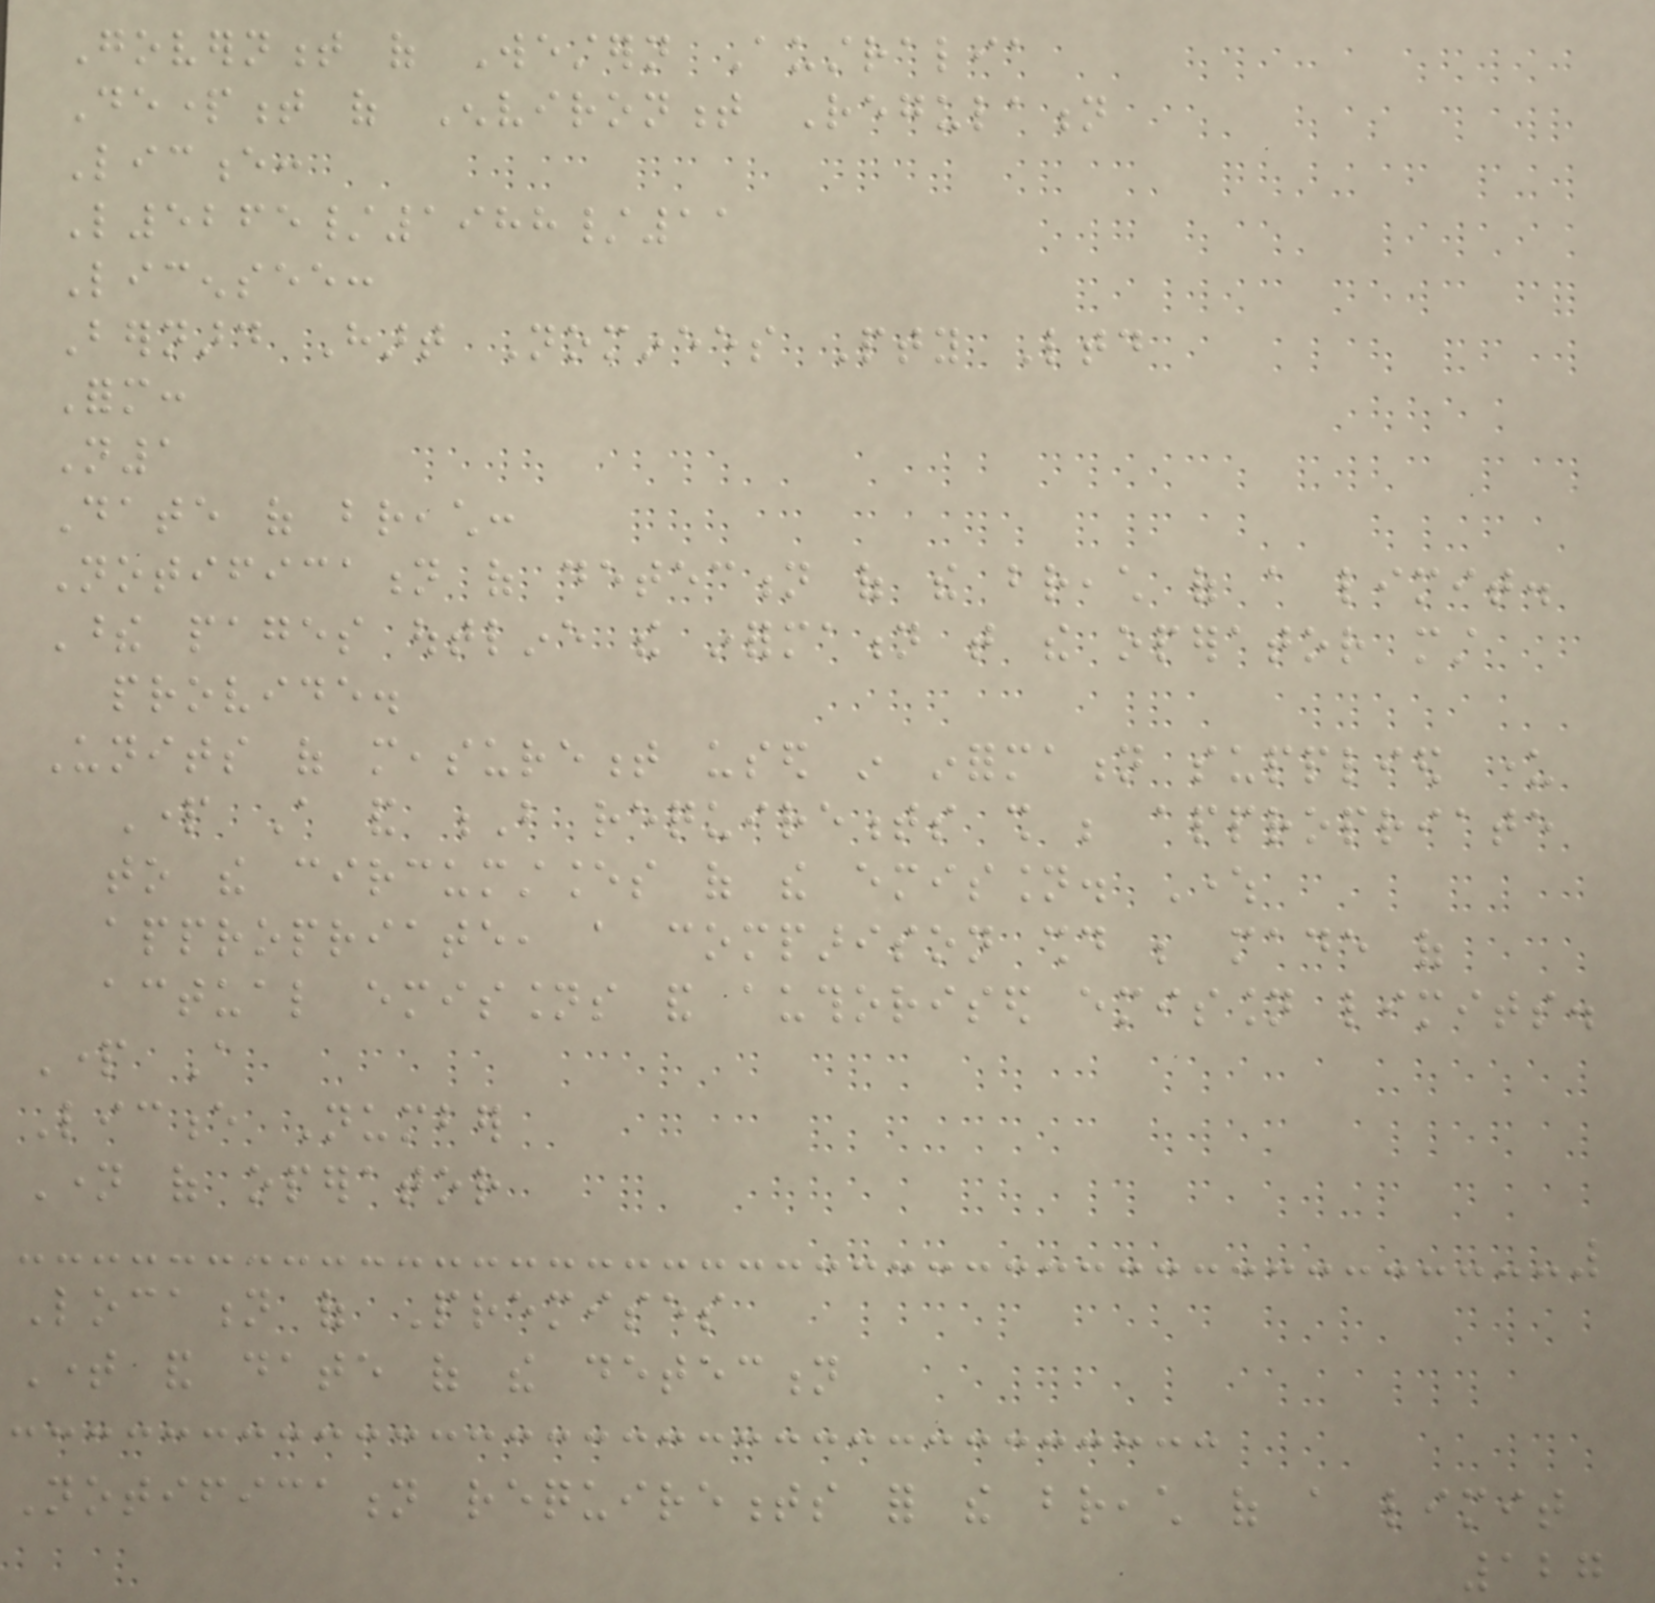Government of Western Australia
Department of Environment Regulation
Licence:
L5265/1988/11
Licensee:
Bernard Hart Nominees Pty Ltd
Form:
N1
Date of breach:
Notification of detection of the breach of a limit.
These pages outline the information that the operator must
provide.
Units of measurement used in information supplied under
Part A and B requirements shall be appropriate
to the circumstances of the emission. Where
appropriate, a comparison should be made of
actual emissions and authorised emission limits.
Part A
Licence Number
Name of operator
Location of Premises
Time and date of the detection
Notification requirements for the breach of a limit
127
